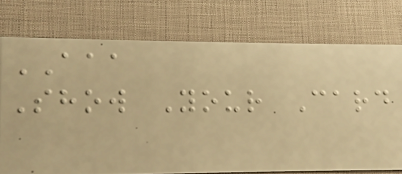AAA
Show Your Card
